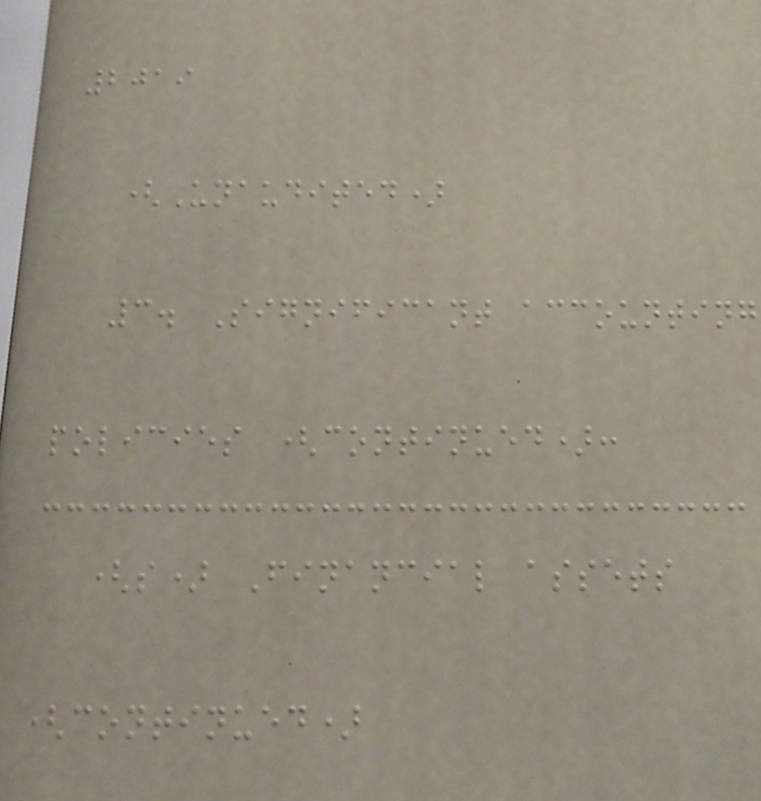2019
(Unaudited)
3. Significant accounting
policies (continued):
(s) Financial assets
(continued)
